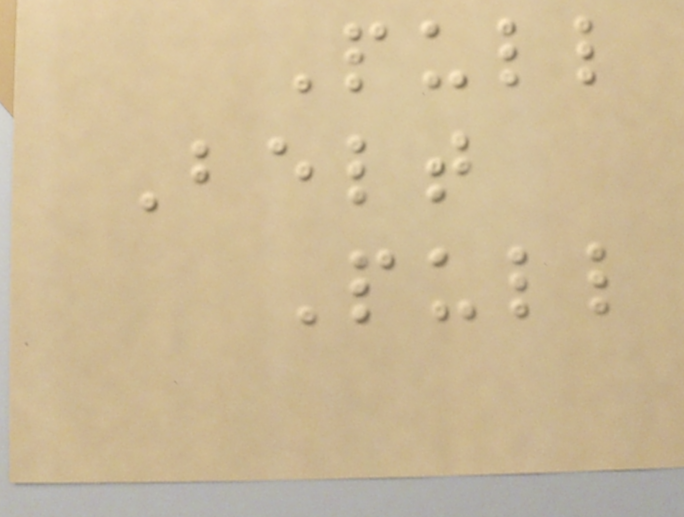Pull
Belt
Pull
